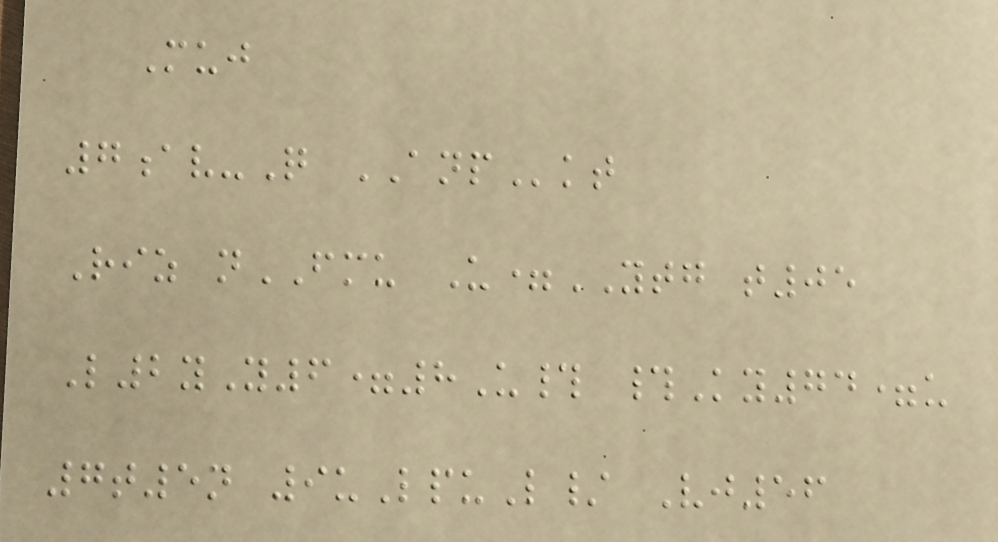Muj
7av-Q ANPkt
Riz nFMU U=YTG t05
L2yY6=8U# #Ky74=u
7t5n 9uLpuL/ Vj56
